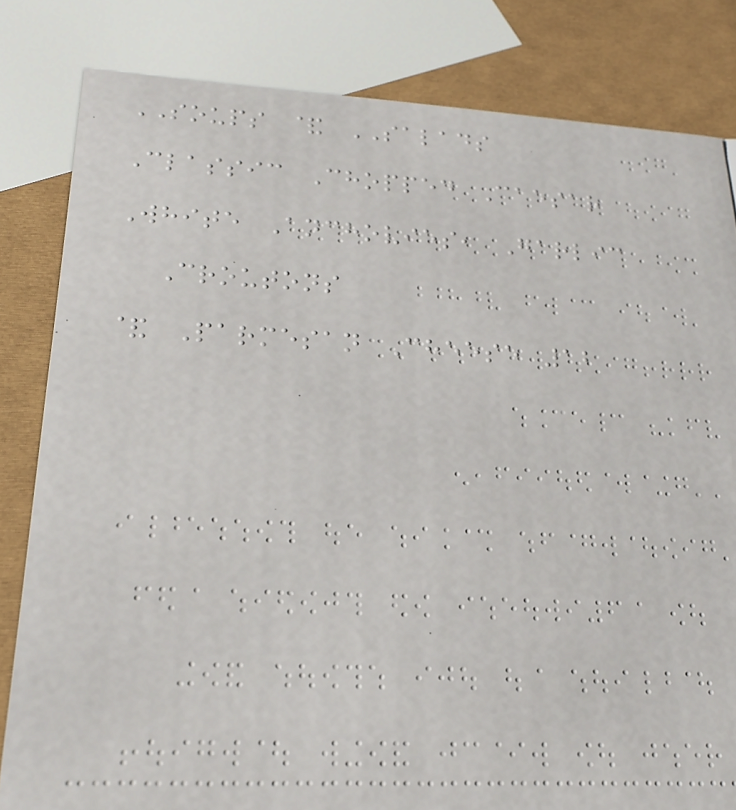SOUPS & SALADS
Classic Chopped Caesar
White Anchovies, Garlic
Croutons
& Parmesan Cheese 12
